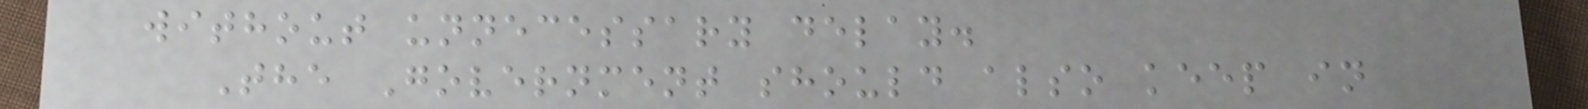without unnecessary delay.
The Government should also keep in
